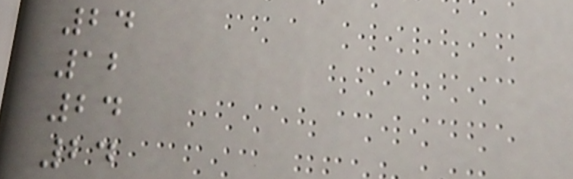24
12
24
24
